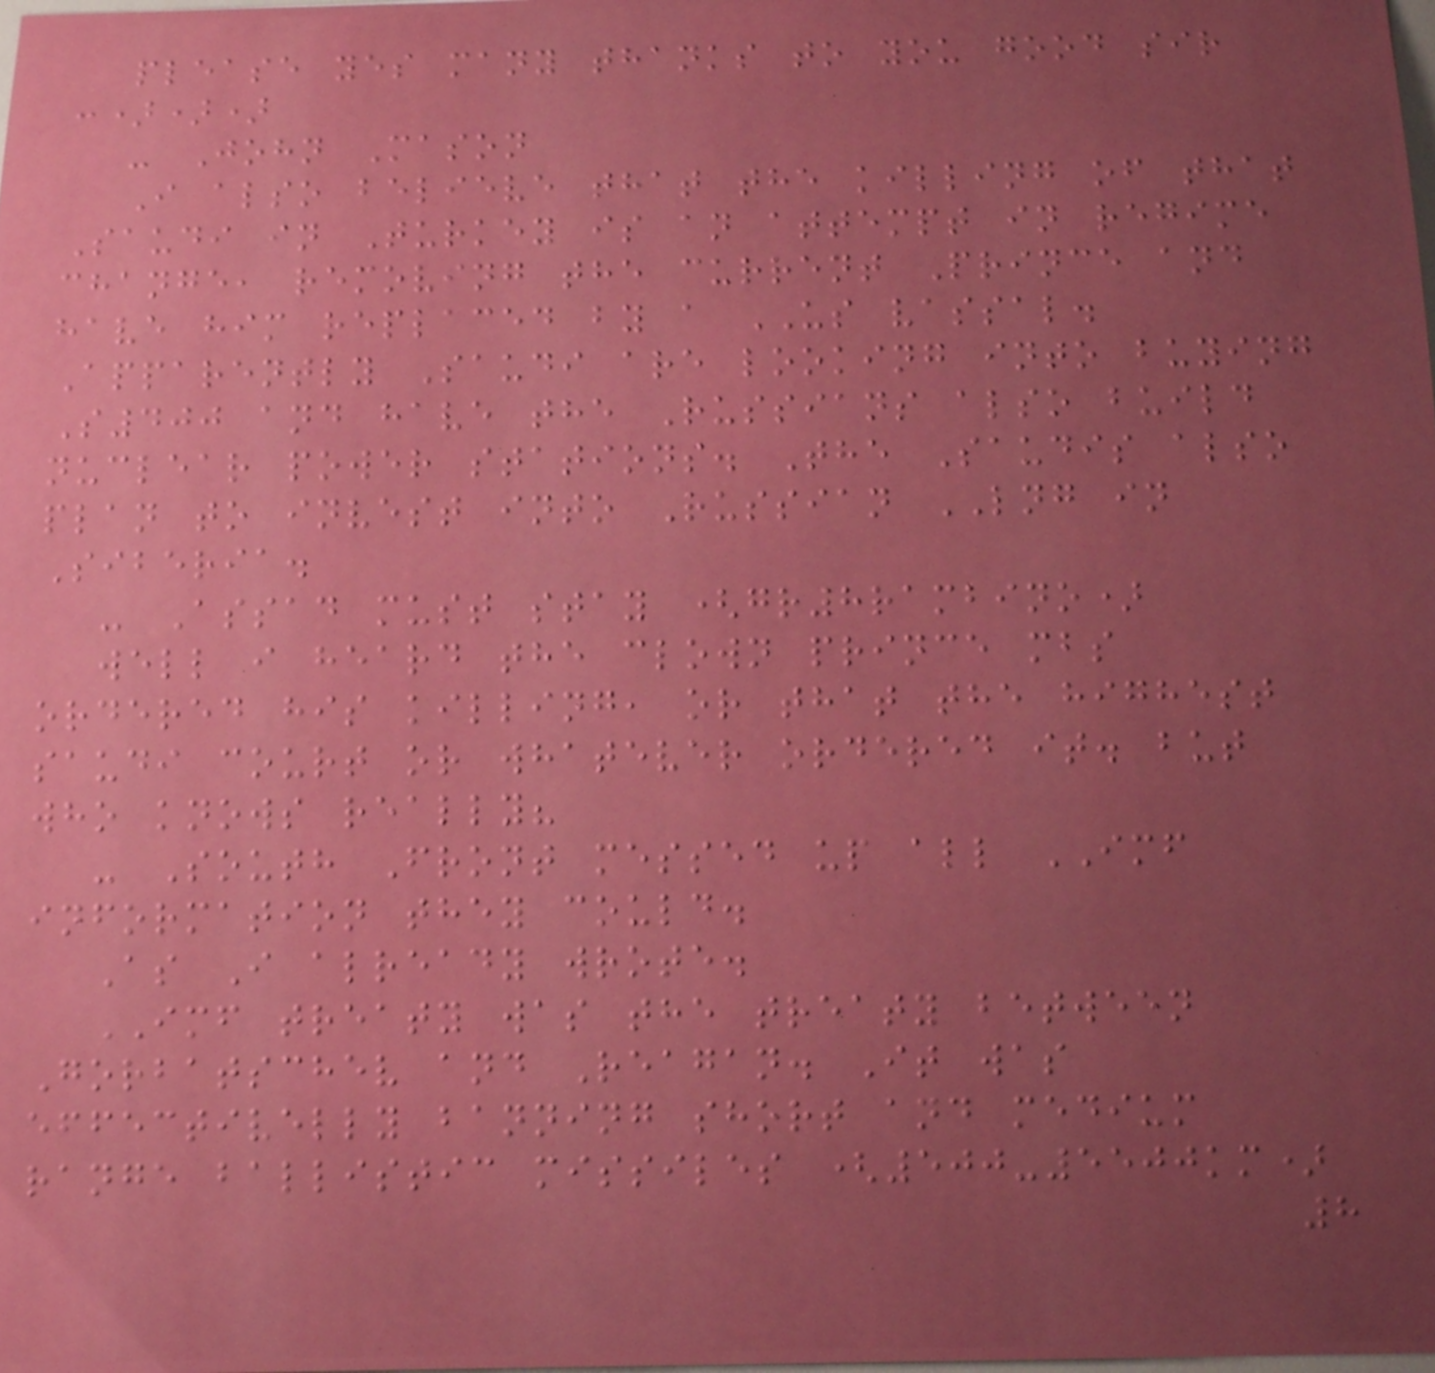please yes many thanks to you good sir
:)))
- John Mason
I also believe that the killing of that
Saudi in Turkey is an attempt in regime
change, removing the current Prince and
have him replaced by a US vassal.
Apparently Saudi are looking into buying
S400 and have the Russians also build
nuclear power stations. The Saudis also
plan to invest into Russian LNG in
Siberia.
- Assad must stay (gr8rambino)
well i heard the clown prince mbs
ordered his killing, or that the highest
saudi court or whatever ordered it. but
who knows really?
- South Front messed up all IMF
information they could.
As I already wrote.
IMF treaty was the treaty between
Gorbatschev and Reagan. It was
effectivelly banning short and medium
range ballistic missiles (500-5500km)
8
